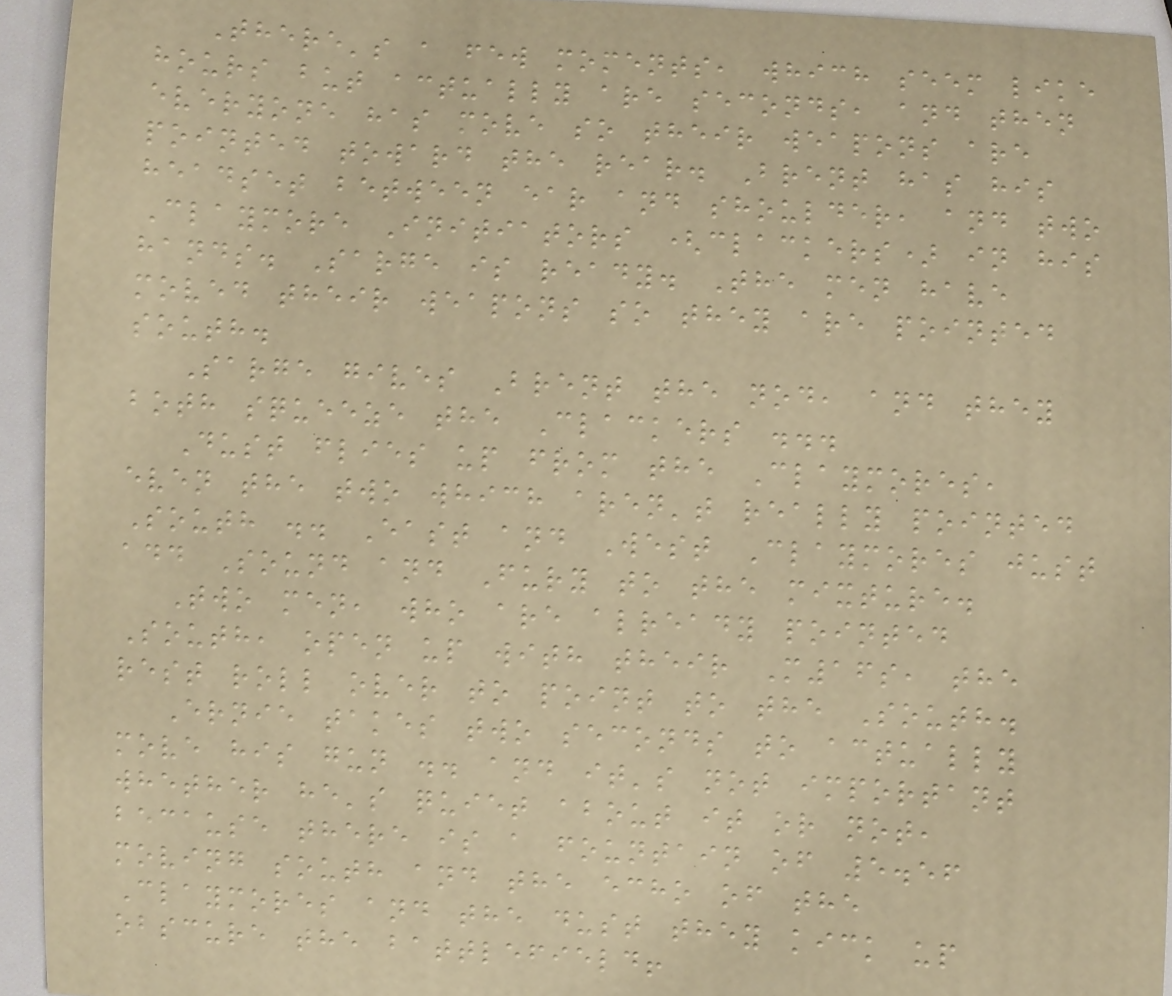There's a few moments, which seem like
hours but actually are seconds, and then
everyone has move so their weapons are
pointed toward the rear. Brent has his
headset between ear and shoulder, and two
Claymore Initiators (clackers) in his
hands. Sarge is ready. The men have
moved their weapons so they are pointed
south.
Sarge gives Brent the nod, and they
both squeeze the Clackers ...
Dust flies up from the Claymores,
even the two which aren't really pointed
South .. East and West Claymores just
add Sound and Fury to the mixture.
Two men, who are already pointed
South, open up with their M16s, the
rest roll over to point to the South.
Ernie takes two seconds to actually
move his gun .. and it's not important
whether he's quiet about it or not,
because there is a fountain of 5.56
moving south and the echo of the
Claymores and the dust they kick up
obscure the battlefield!
